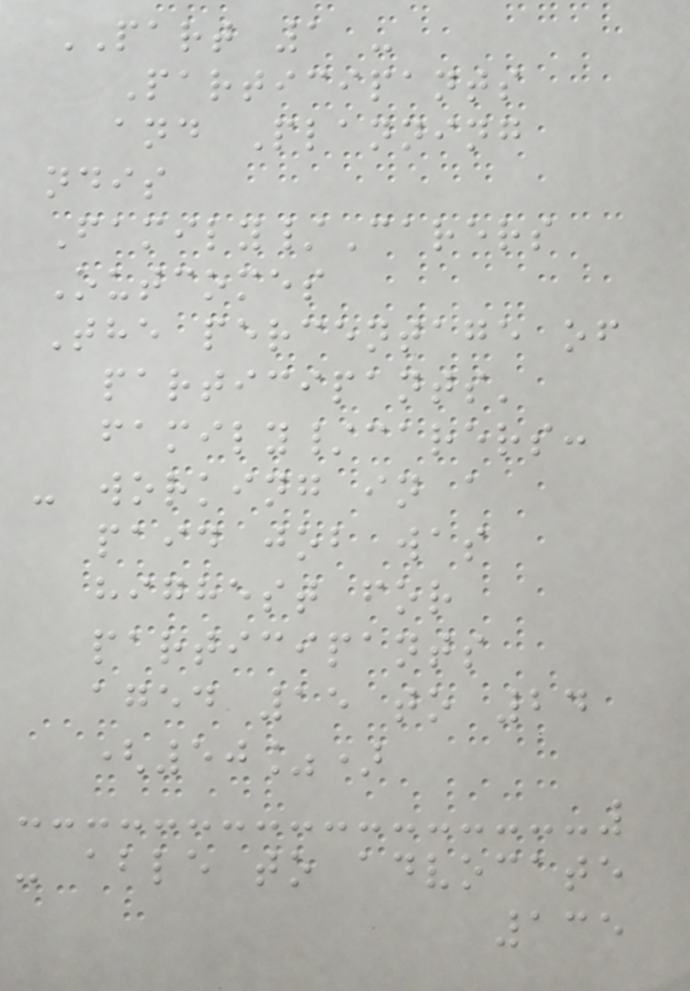PART 1 -
Participants
and Planning
ndis
Family/Carers
Outcomes
The percentage of
participants'
family/carers:
- working in a
paid job was
highest for
participants
aged 15 to 24
(50%)
- able to advocate
135
